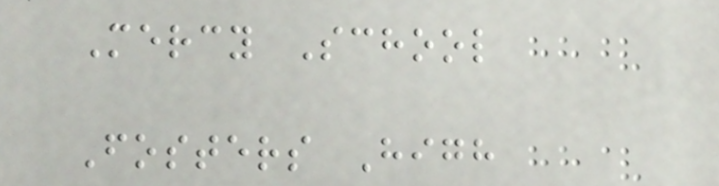Mercy School
Fosters High
